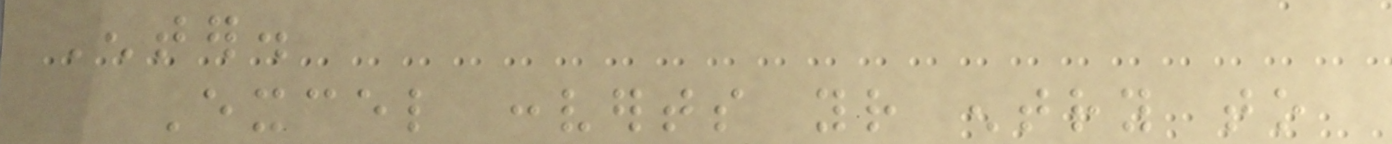Enter.
Excel converts your entry to
